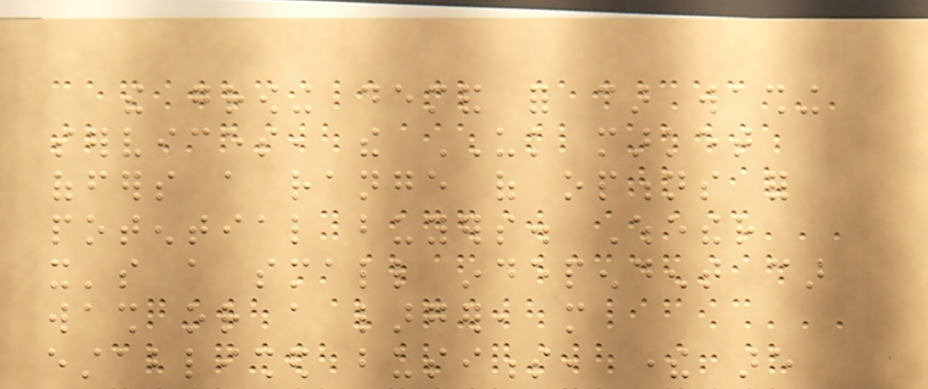the growing demand for car washing
services, the UK market
offers a range of options for
potential buyers. Whether
it's a small independent car
wash or a larger, more
established business, there are
